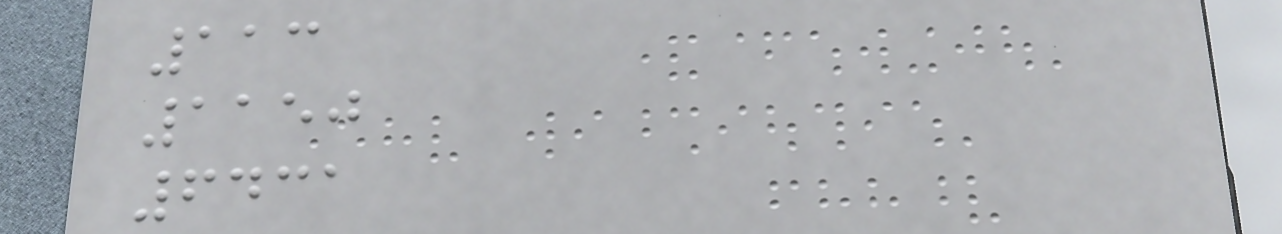113
1150
6431
